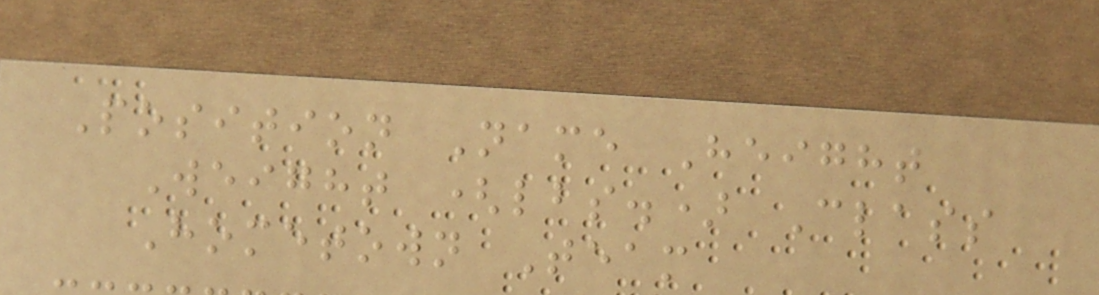Position Name Height
Weight (lbs.) Class
Hometown Team
